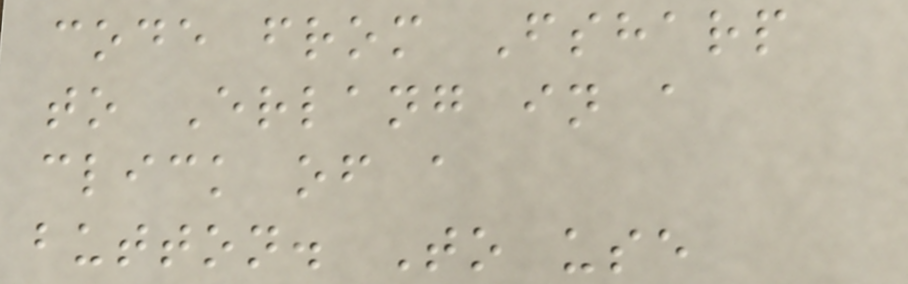code from Fsharp
to Erlang in a
click of a
button. To use
